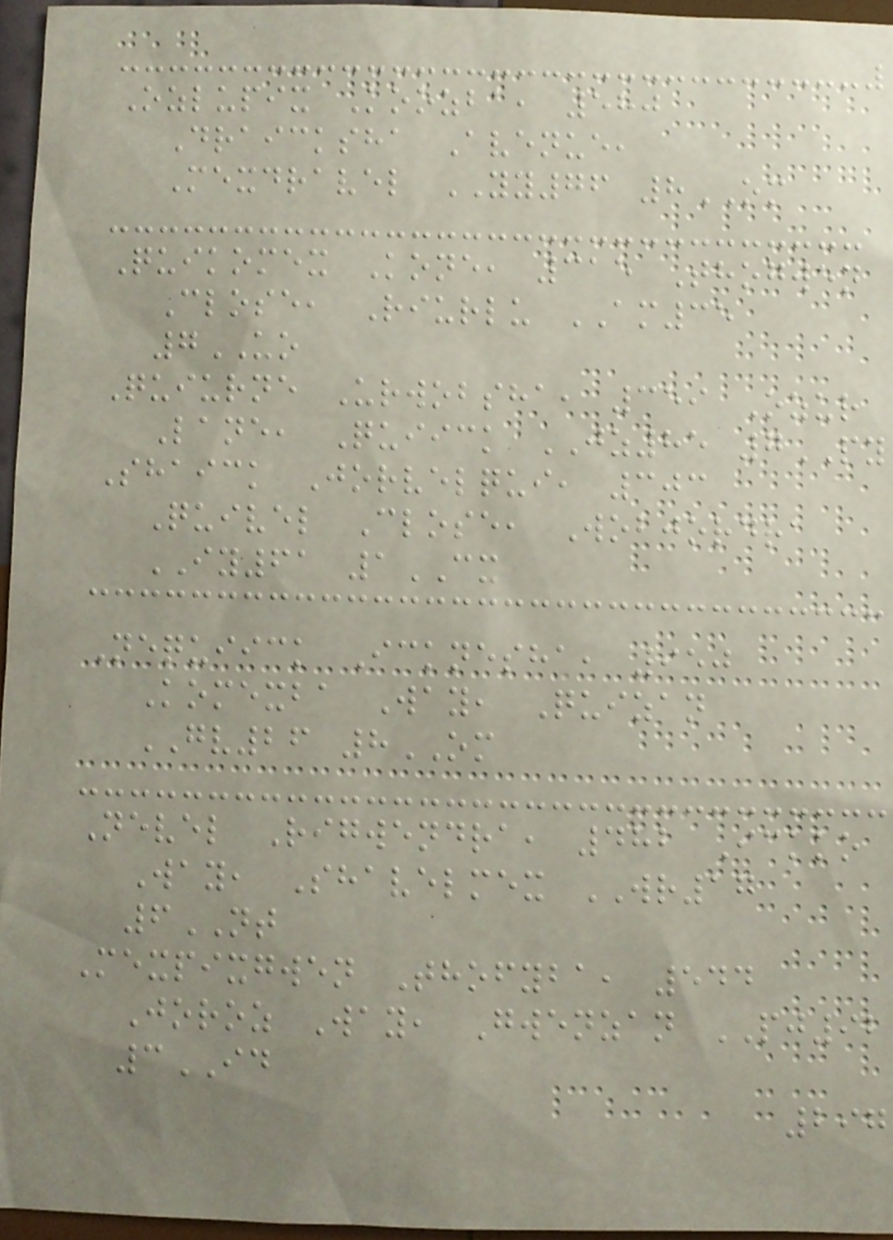Ozlupix Koozba, 580
Draicksha Avenue,
Mexdravel YY76 8OM
Quikomex Kone, 315 Thogwen
Close, Riurlu AM35
7UO
Quiurne Urwobsha, 359 Ozur
Lane, Quiick JZ85 7PY
Shaick Jorvelqui, 303
Quivel Close, Wobjordra
IY61 1CX
Nequiick Icknesha, 950
Komexba Way, Quizan
GV26 8OM
Nevel Rigwendra, 482 Ickko
Way, Shavelmex WR17
6NT
Mexpixgwen Thofyba, 544
Joroz Way, Gwenzan PJ92
3ID
297
